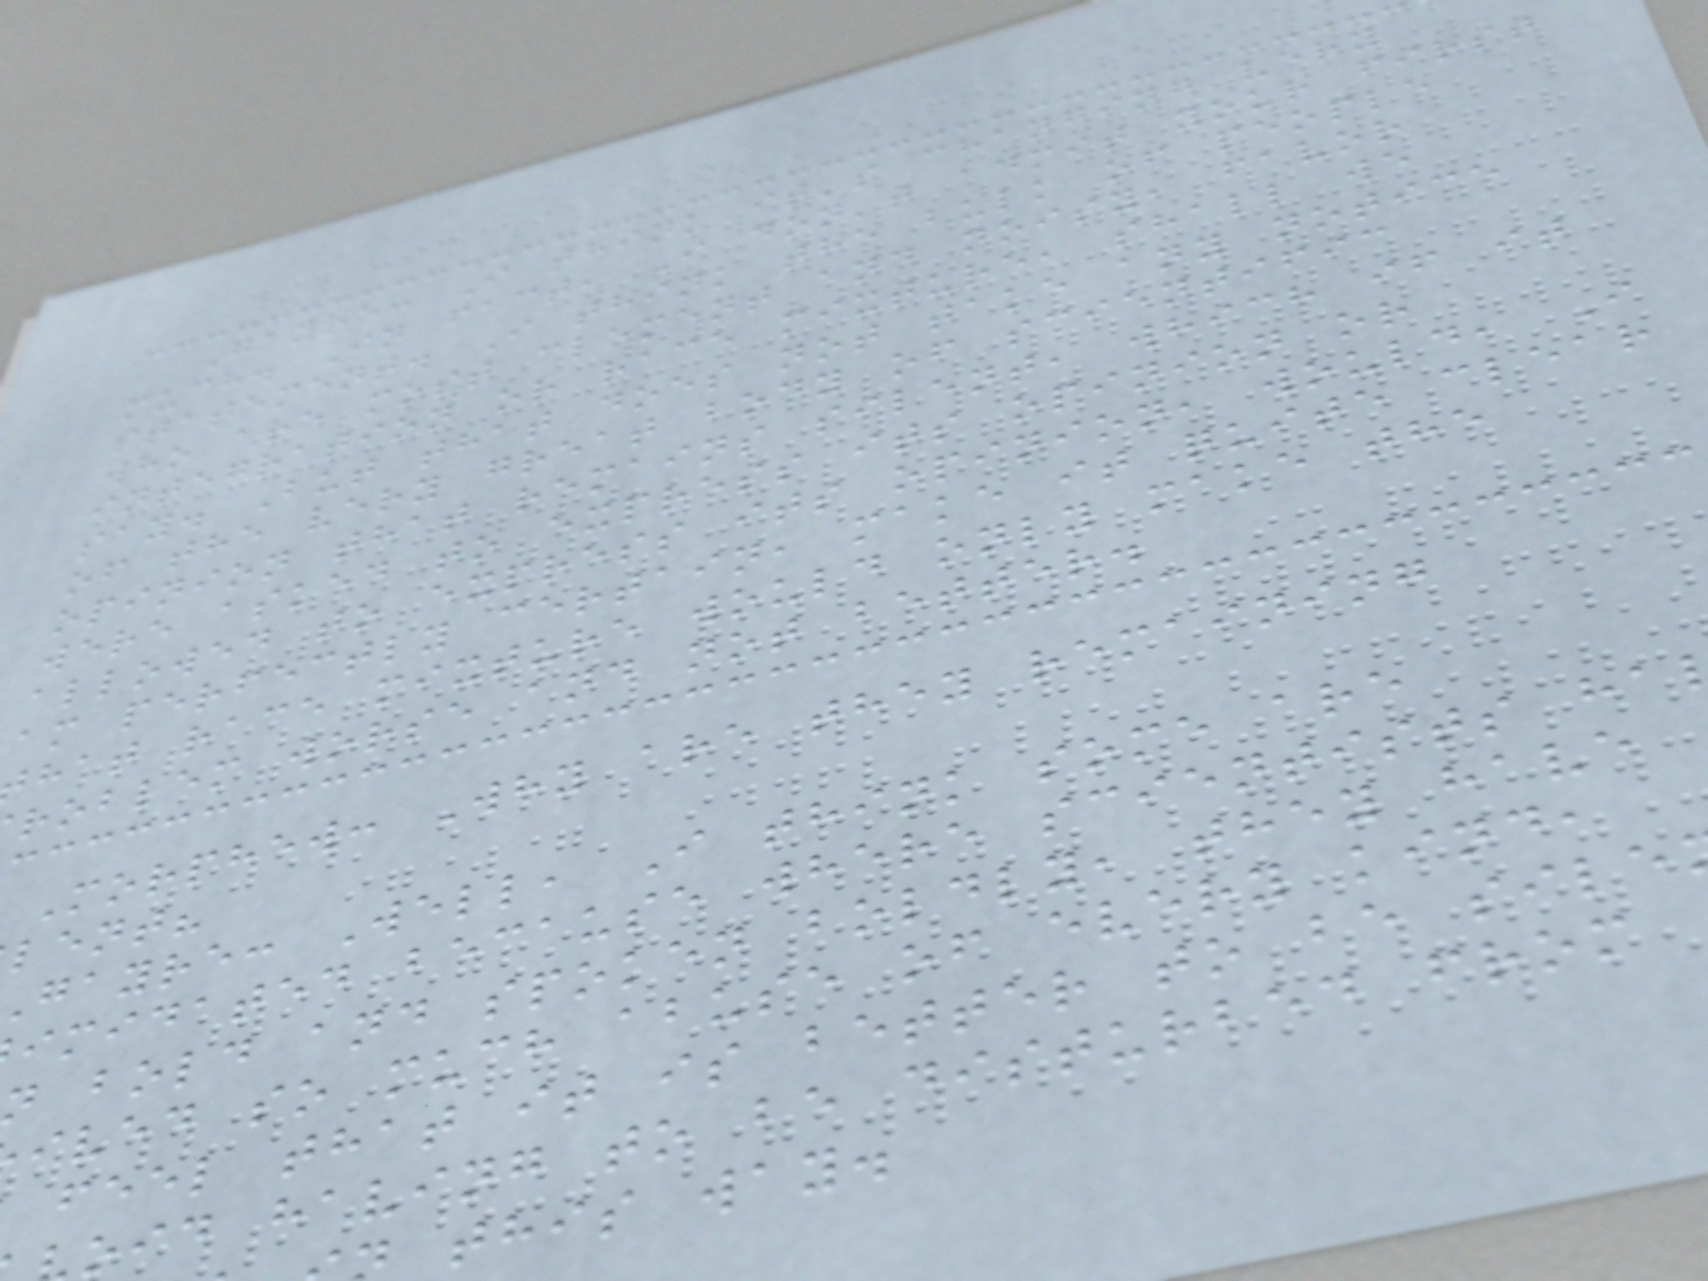Gayre: I think it's changing very
much. In fact, I don't admit your first
statement. I think the bulk of people
who are most clement and noisy, favor
integration or race mixture, shall we
say. But that does not take any notice
of the very great body of scientific
opinion that remains silent, which if it
were asked to express its opinion or
allowed to express its opinion, would, I
am perfectly certain, make it quite clear
hat race mixture would only make the
roblem worse and not better.
Morphew: Why are they remaining
lent?
gayre: Well, I think some are
imidated because where scientists ha
n bold and spoken boldly, they have
ived so much abuse of every kind,
feel that it is better to be sile
oid having to be disturbed from
this way.
